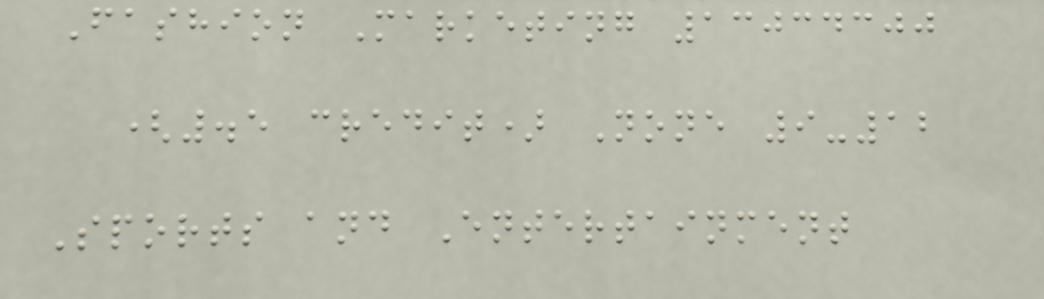Fashion Marketing 13034300
(.5 credit) None 9-12
Sports and Entertainment
